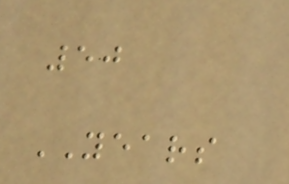50
YEARS
